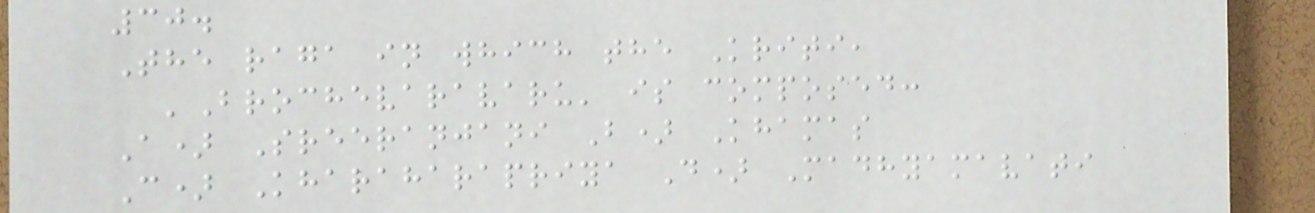30.
The raga in which the Kriti,
'Brochevaravaru' is composed:
A) Sreeranjani B) Khamas
C) Kharaharapriya D) Madhyamavati
